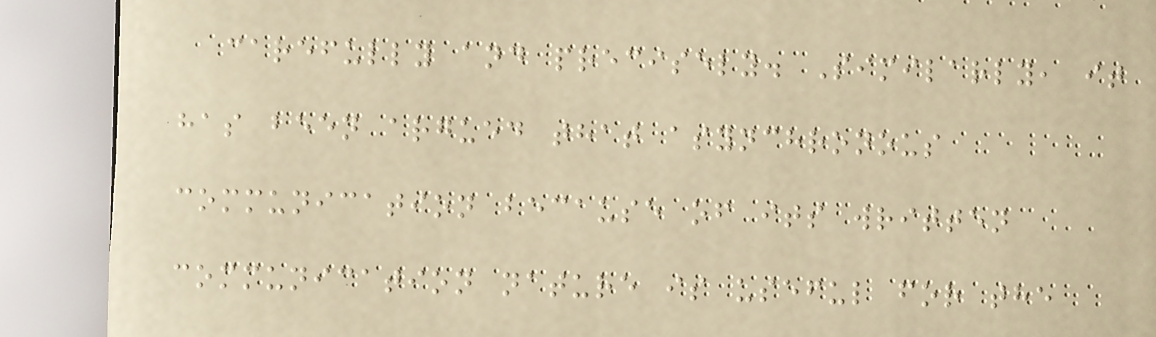carefully and precisely. Similarly, it
has been argued that asynchronous
communication because of its written
communication nature is useful for the
